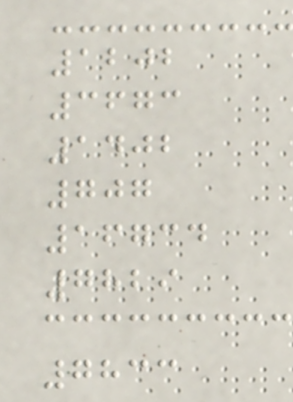1202
3673
1402
707
16734
7829
7833
